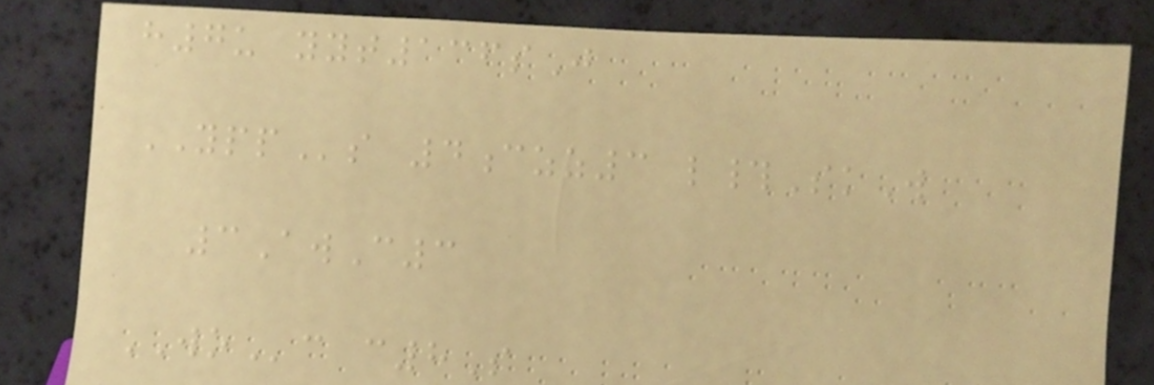h7u yyt136sJ
YPPs 4czz3 l#SkW
3AwC3
WOc c8S
